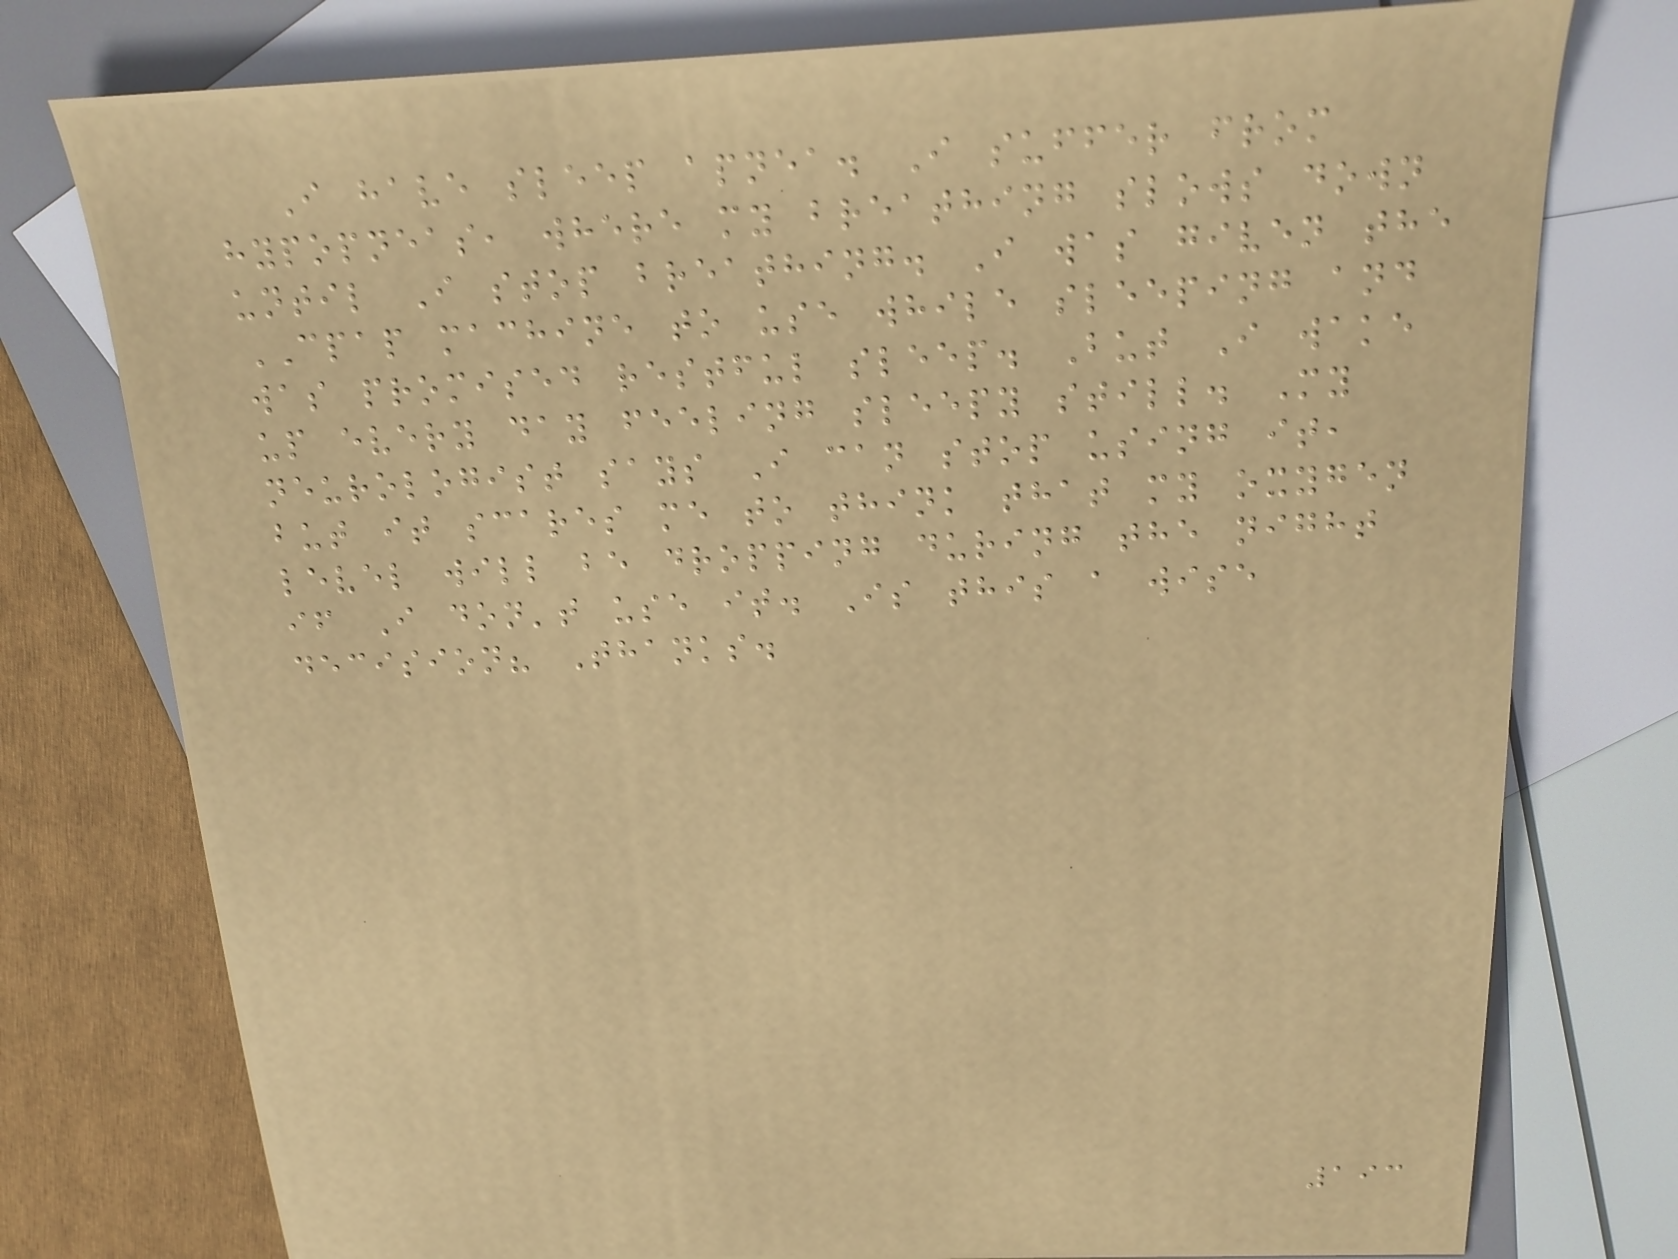I have sleep apnea. I suffer from
hypopneas, where my breathing slows down
until I stop breathing. I was given the
CPAP machine to use while sleeping and
was promised restful sleep. But I wake
up every day feeling sleepy still. My
neurologist says I can stop using it,
but it scares me to think that my oxygen
level will be dropping during the night
if I don't use it. Is this a wise
decision? Thanks.
193
